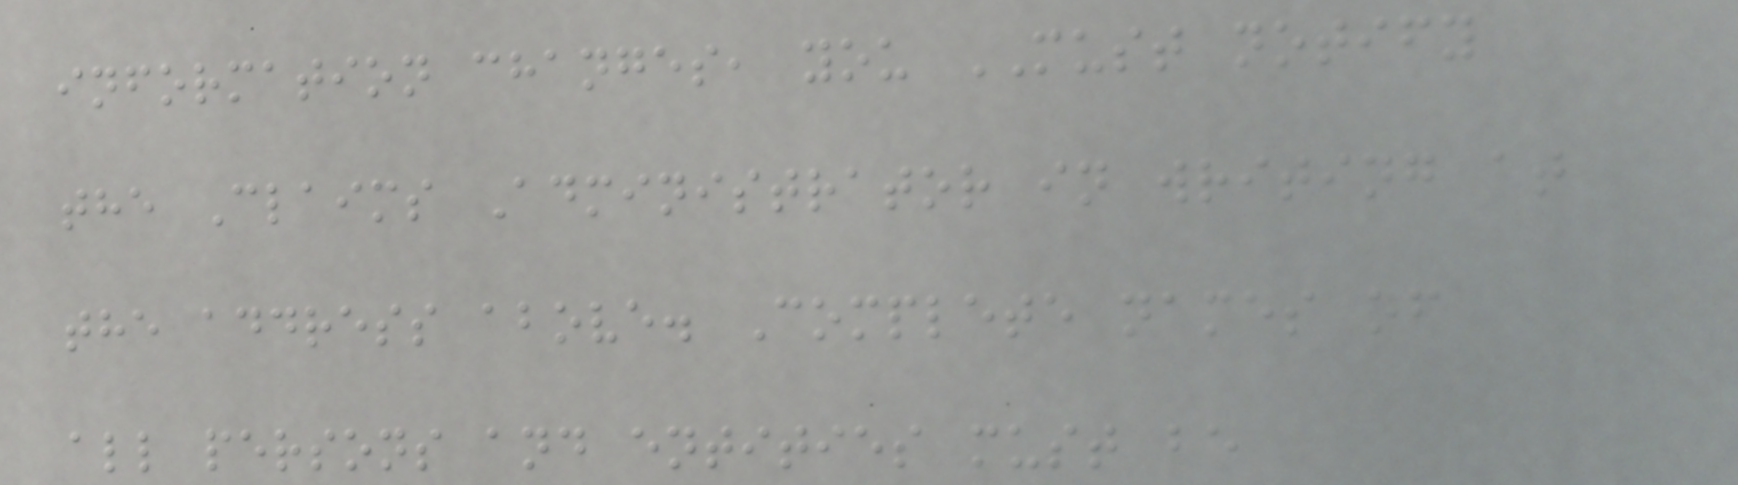information changes, you MUST notify
the Claims Administrator in writing at
the address above. Complete names of
all persons and entities must be
